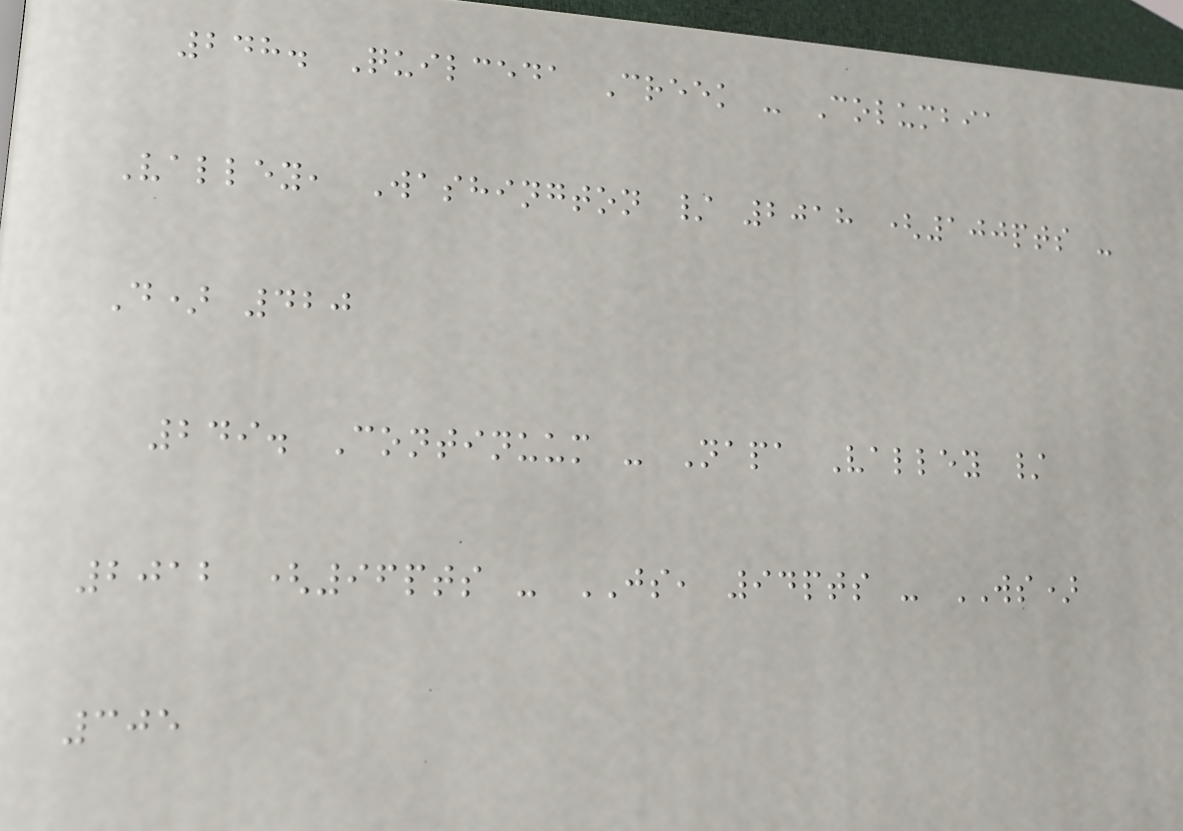248. Quilceda Creek - Columbia
Valley, Washington / 2018 (100pts -
D) 420
249. Continuum - Napa Valley /
2012 (96pts - JS, 94pts - WS)
305
